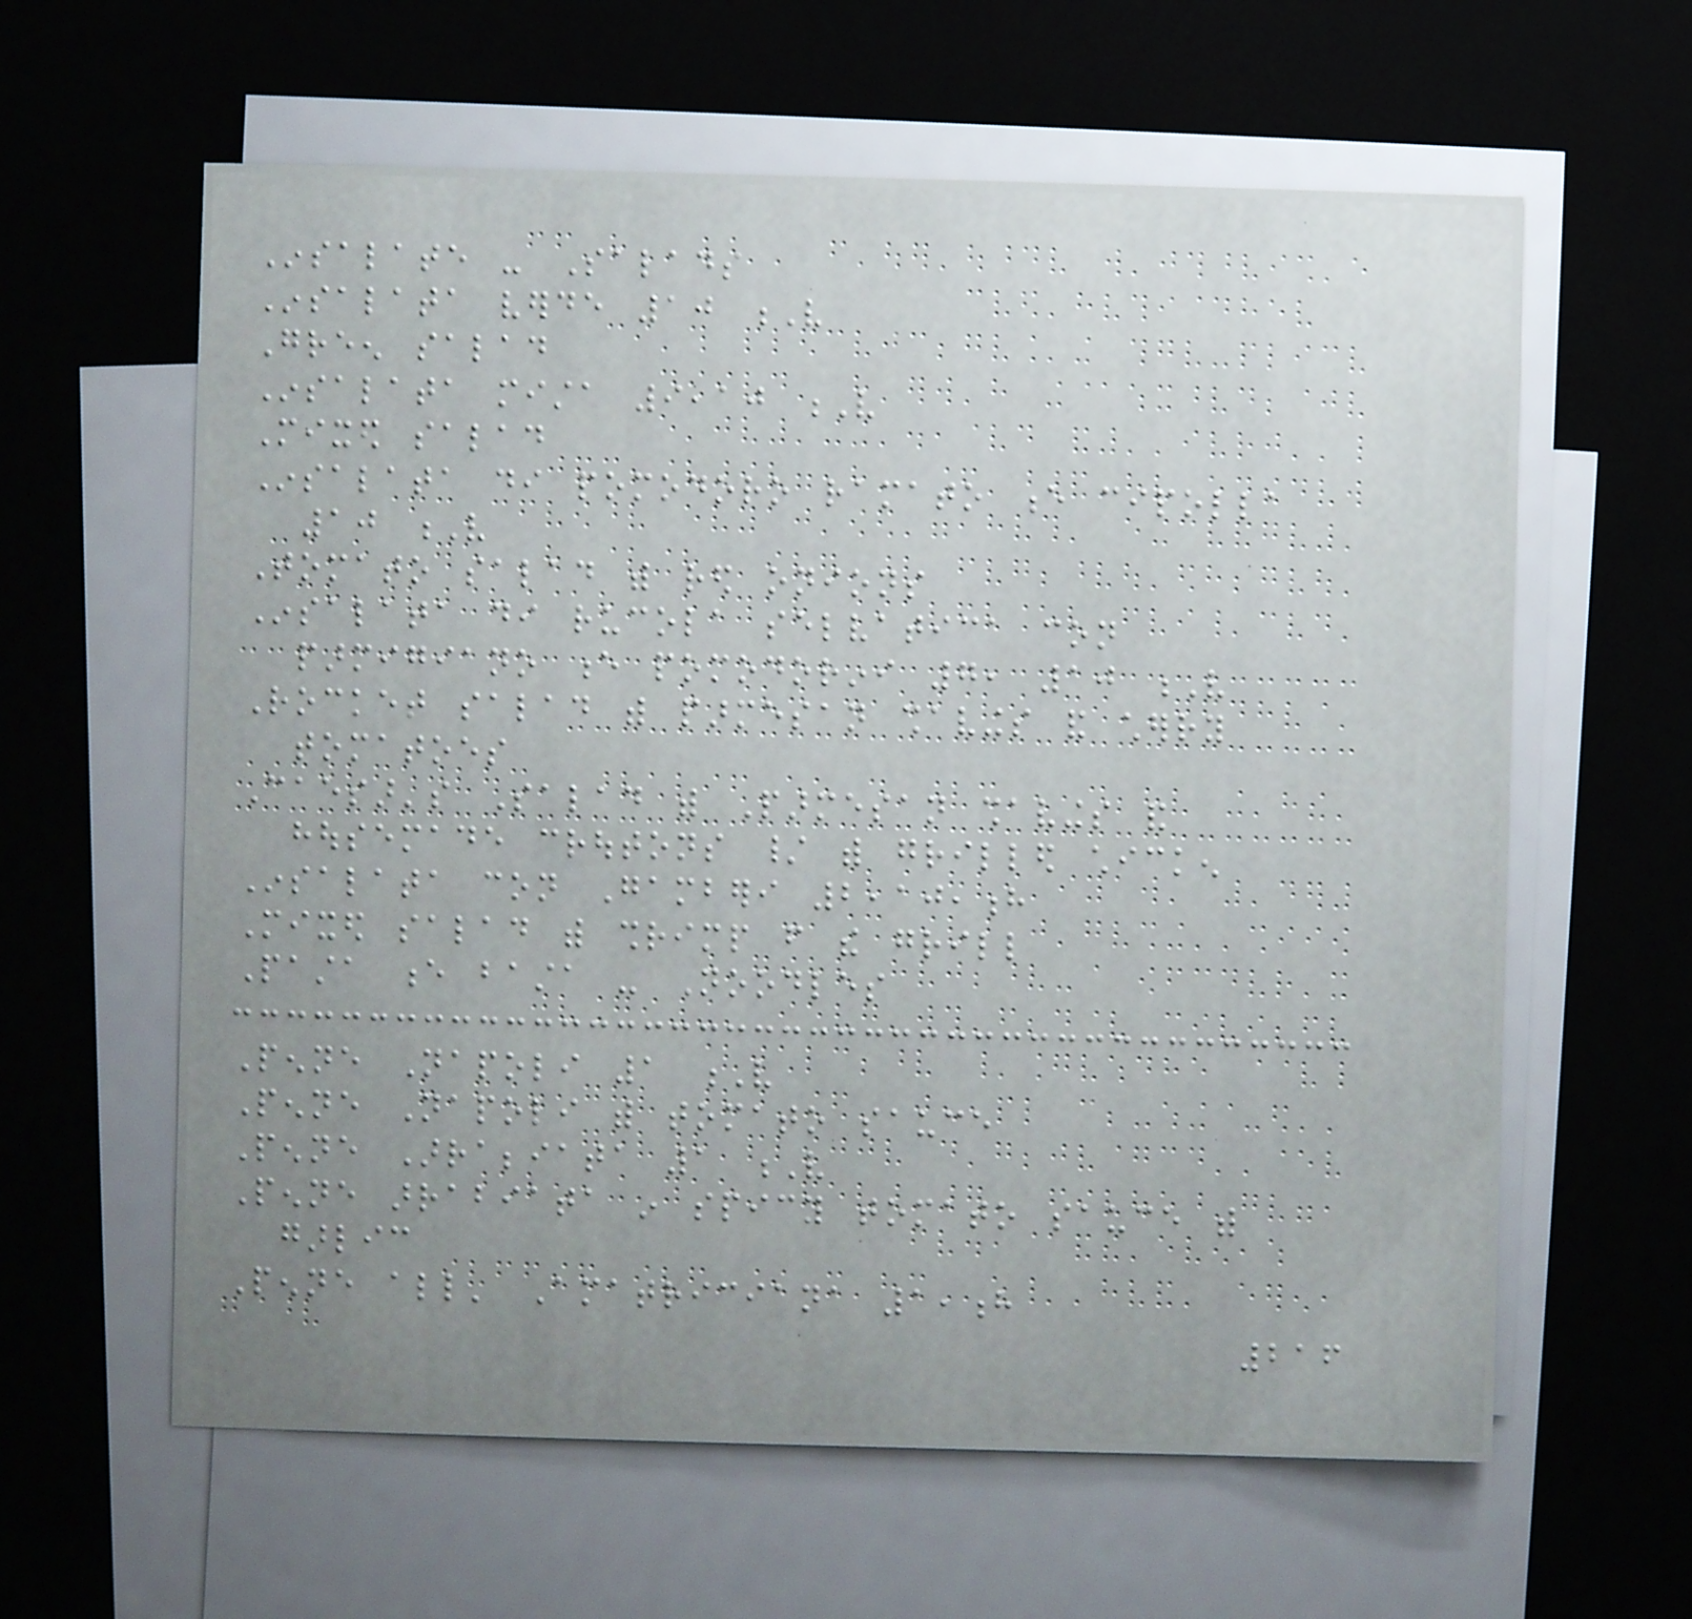Insalate - Salads
Insalata verde 10 V
Green salad
Insalata mista 9,10 V
Mixed salad
Insalata di pomodoro ramato e cipolla
10 V
Tomato salad with red onions
Insalata di rucola selvatica con
parmigiano e pomodorini 7, 10 V
Rocket salad with parmesan shavings and cherry
tomatoes
Caesar's Salad with Parmesan shavings and
housemade croutons / with grilled chicken
Insalata con Gamberi 2,10,h
Mixed salad with shrimp from the grill
Pasta e basta - Noodles
Penne Napoli 1 V
Penne Napoli with tomato sauce
Penne Arrabbiata 1 V
Penne arrabiata in spicy tomato sauce with
garlic
Penne all' Amatriciana 1,h
216
